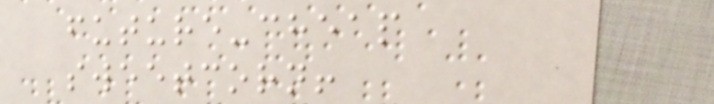future-cheap
sweetcorn!
